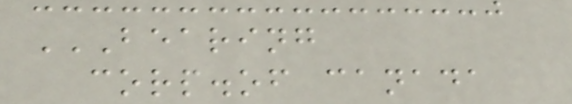BEARING
CORP.OF CANADA
